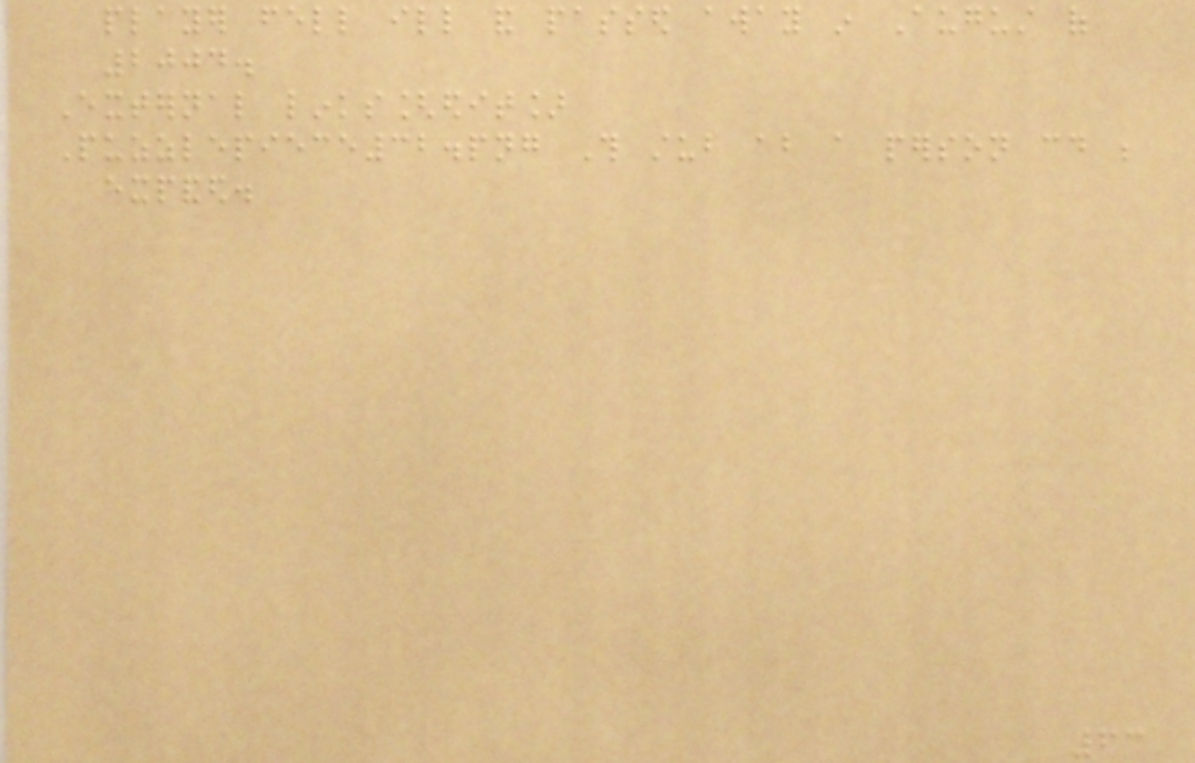player fell ill and passed away in August of
2004.
External links[edit]
Puzzlepiece32.png This stub about a person could be
expanded.
63
